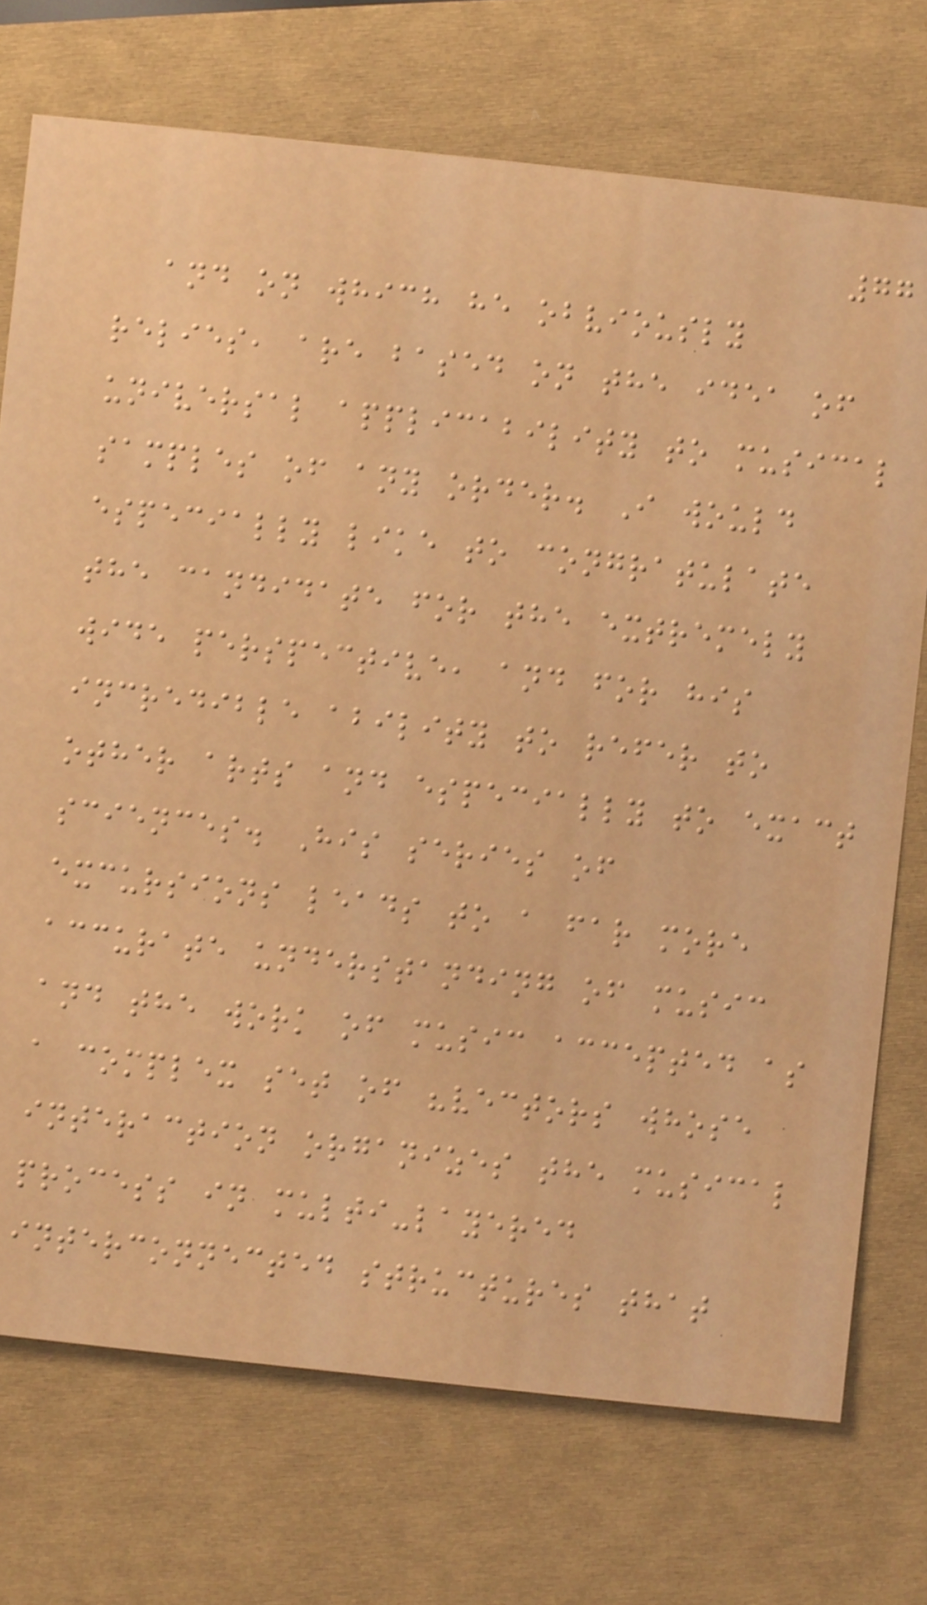77
and on which he obviously
relies, are based on the idea of
universal applicability to musical
samples of any order. I would
especially like to congratulate
the candidate for the extremely
wide perspective, and for his
incredible ability to refer to
other arts and especially to exact
sciences. His series of
excursions leads to a far more
accurate understanding of music
and the work of music accepted as
a complex set of "vectors whose
interaction organizes the musical
process in multi-layered
interconnected structures that
